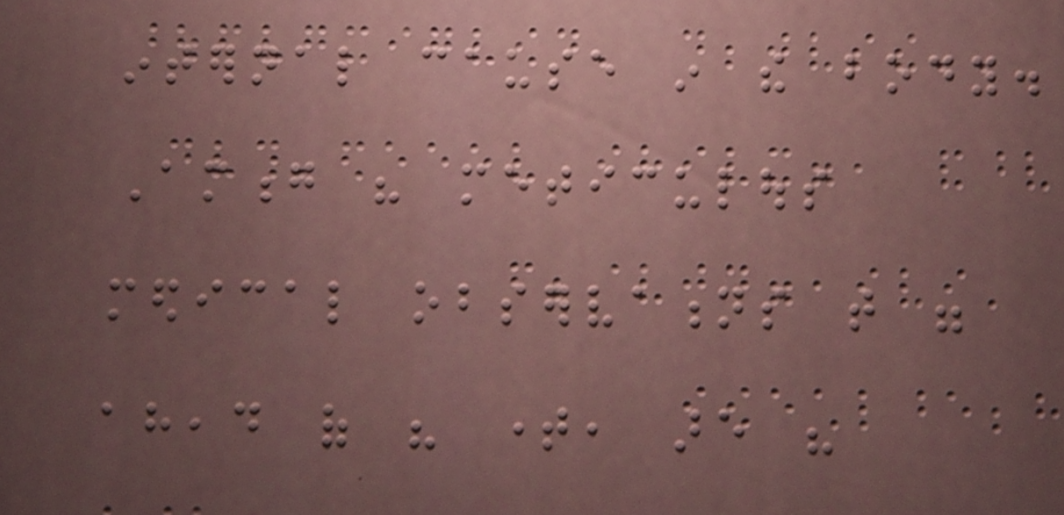internal cause in the body.
Among his meticulous
medical observations that were
ahead of his time, are his
